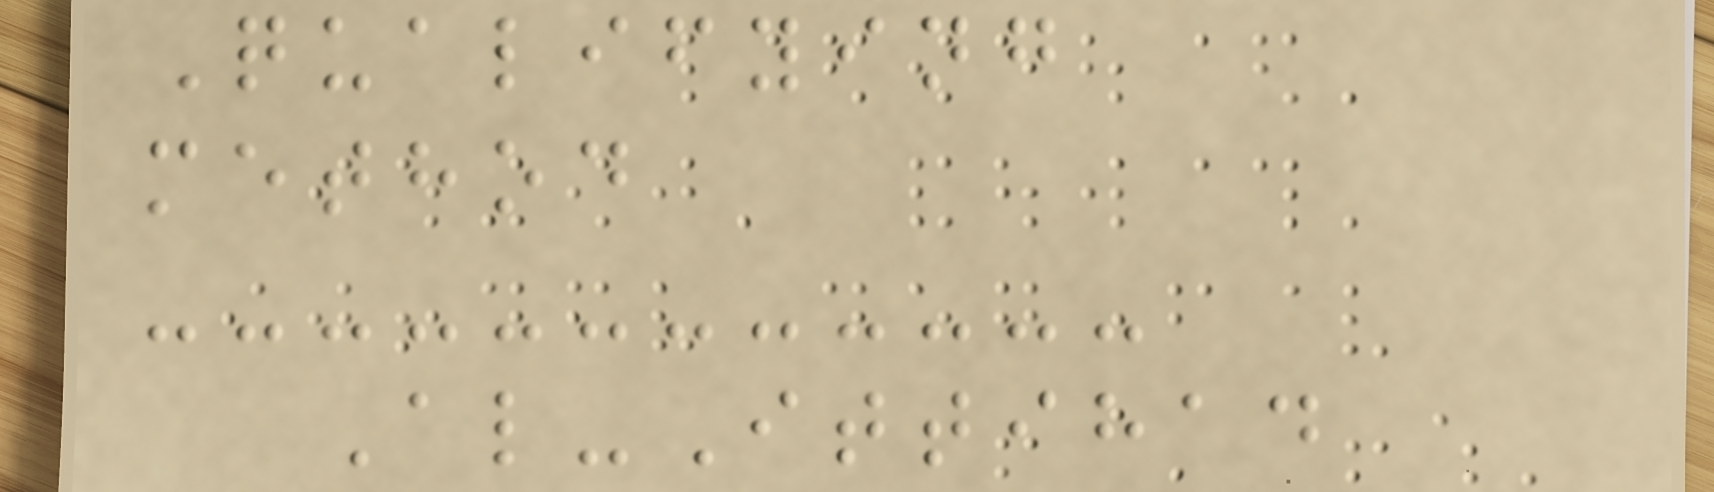Qualifying
method
Al-Ittihad
